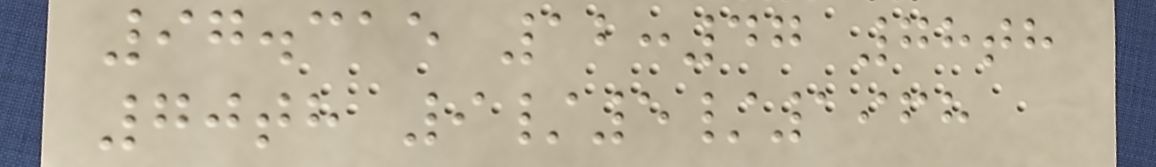97.315 12:47 78th
70th 9/5/1968
